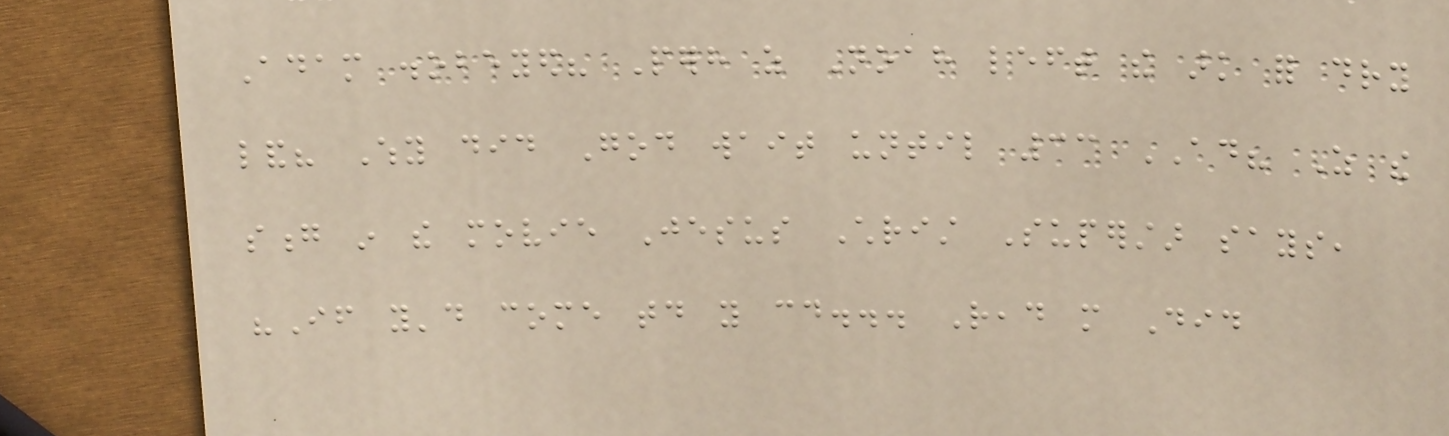Adam disobeyed? Perhaps as Noah left the ark for dry
land? Why did God wait until 33 AD? As the
song in the movie Jesus Christ Superstar says,
"If you'd come today you could... Read more Did
